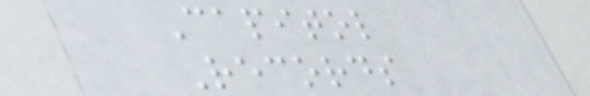Capitol
Records
